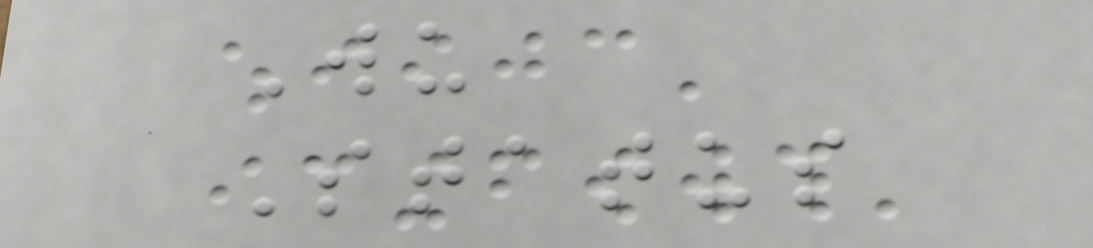Wu
Status
